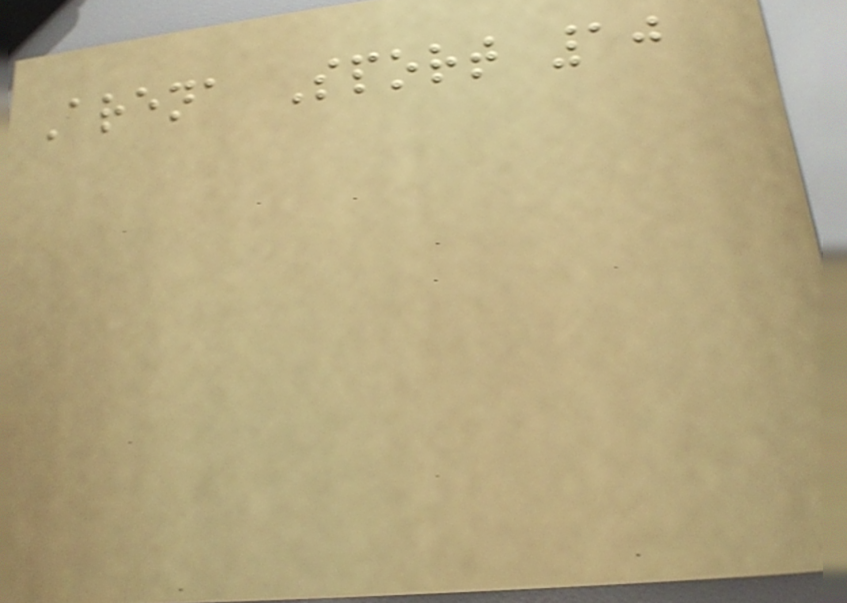Arena Sport 10
